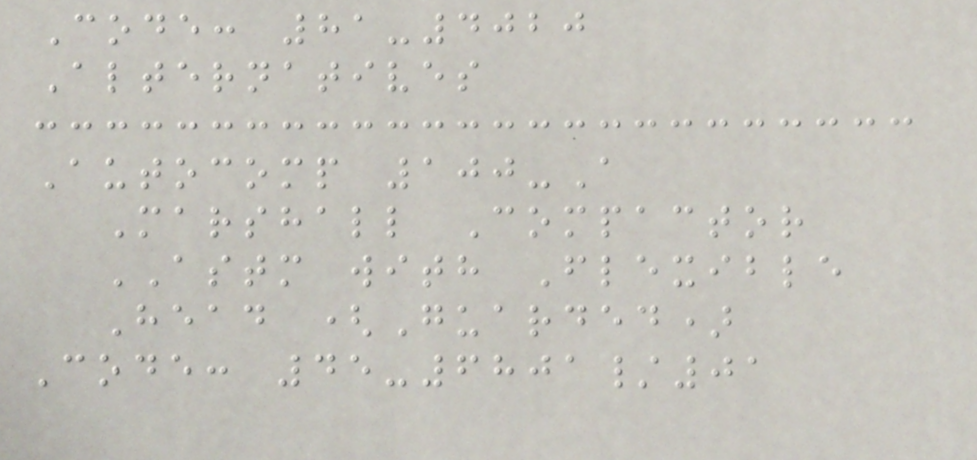Code: 81-4020
Alternatives
Autocomp 100-A
Marshall Compactor
ASTM with Flexible
Head (Guarded)
Code: 45-6801/01
